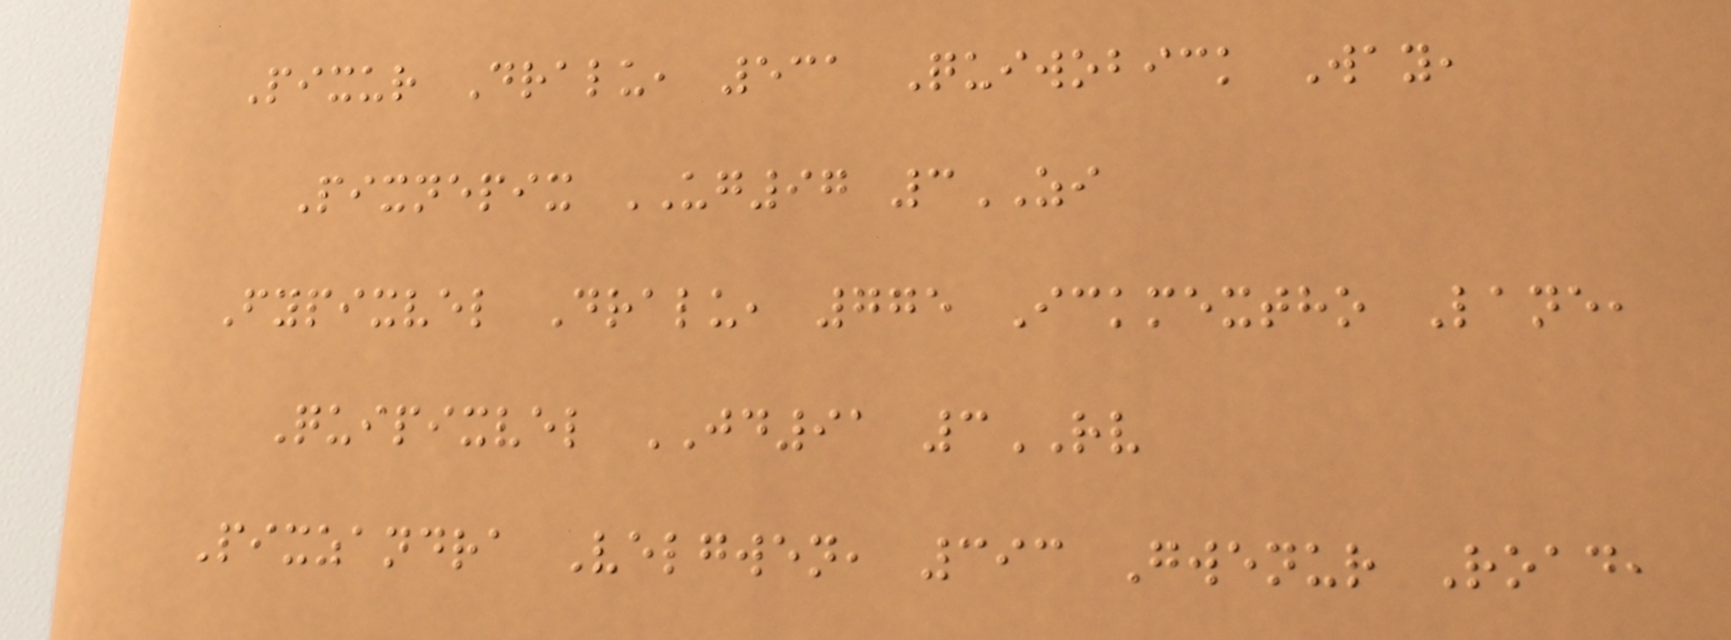Pixur Dralu, 531 Quiwobick Way,
Pixnepix UG97 3ZI
Fypixvel Dralu, 775 Ickmextho Lane,
Quipixvel JD91 3RV
Pixzandra Velgwen, 393 Gwenur Road,
